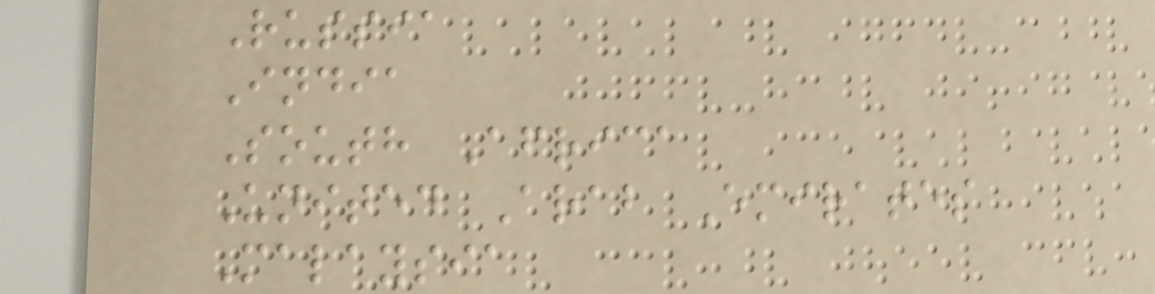Russia
India
South Africa
United Arab Emirates
Malaysia
